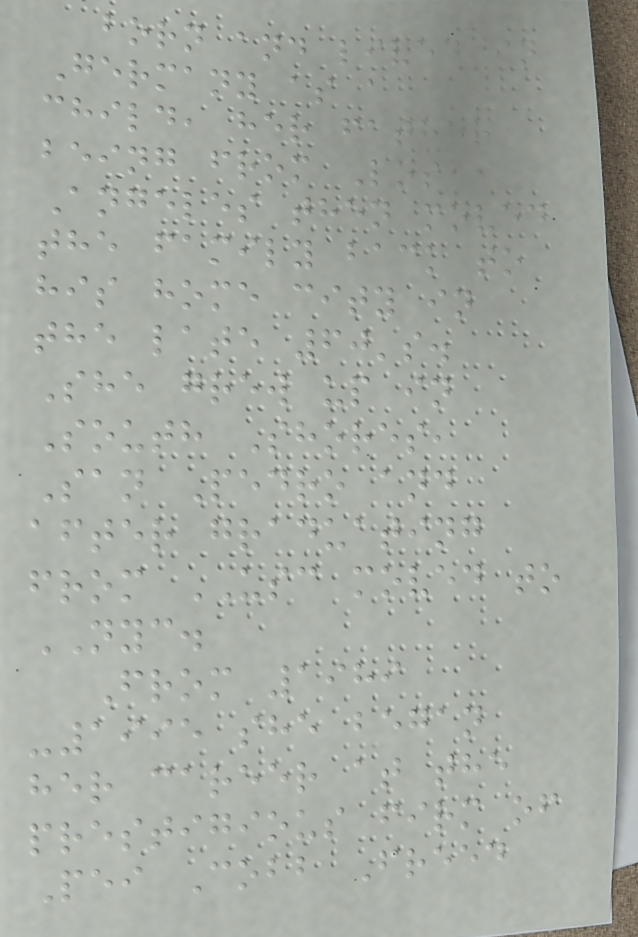born and lived in
Germany as a
child, her father
being from Los
Angeles then moved
the family back to
his home city in
the late 60's.
She grew up in
South Shores,
San Pedro and
after graduating
from USC moved to
NYC.
From 1989
-1995 she began
her career at the
prestigious firm of
Pei Cobb Freed
